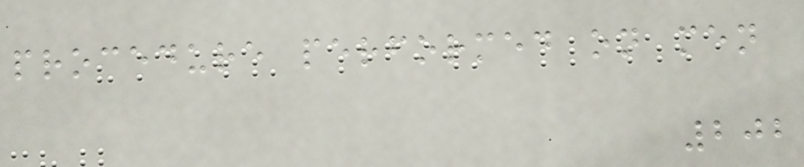procedure performed on men
202
